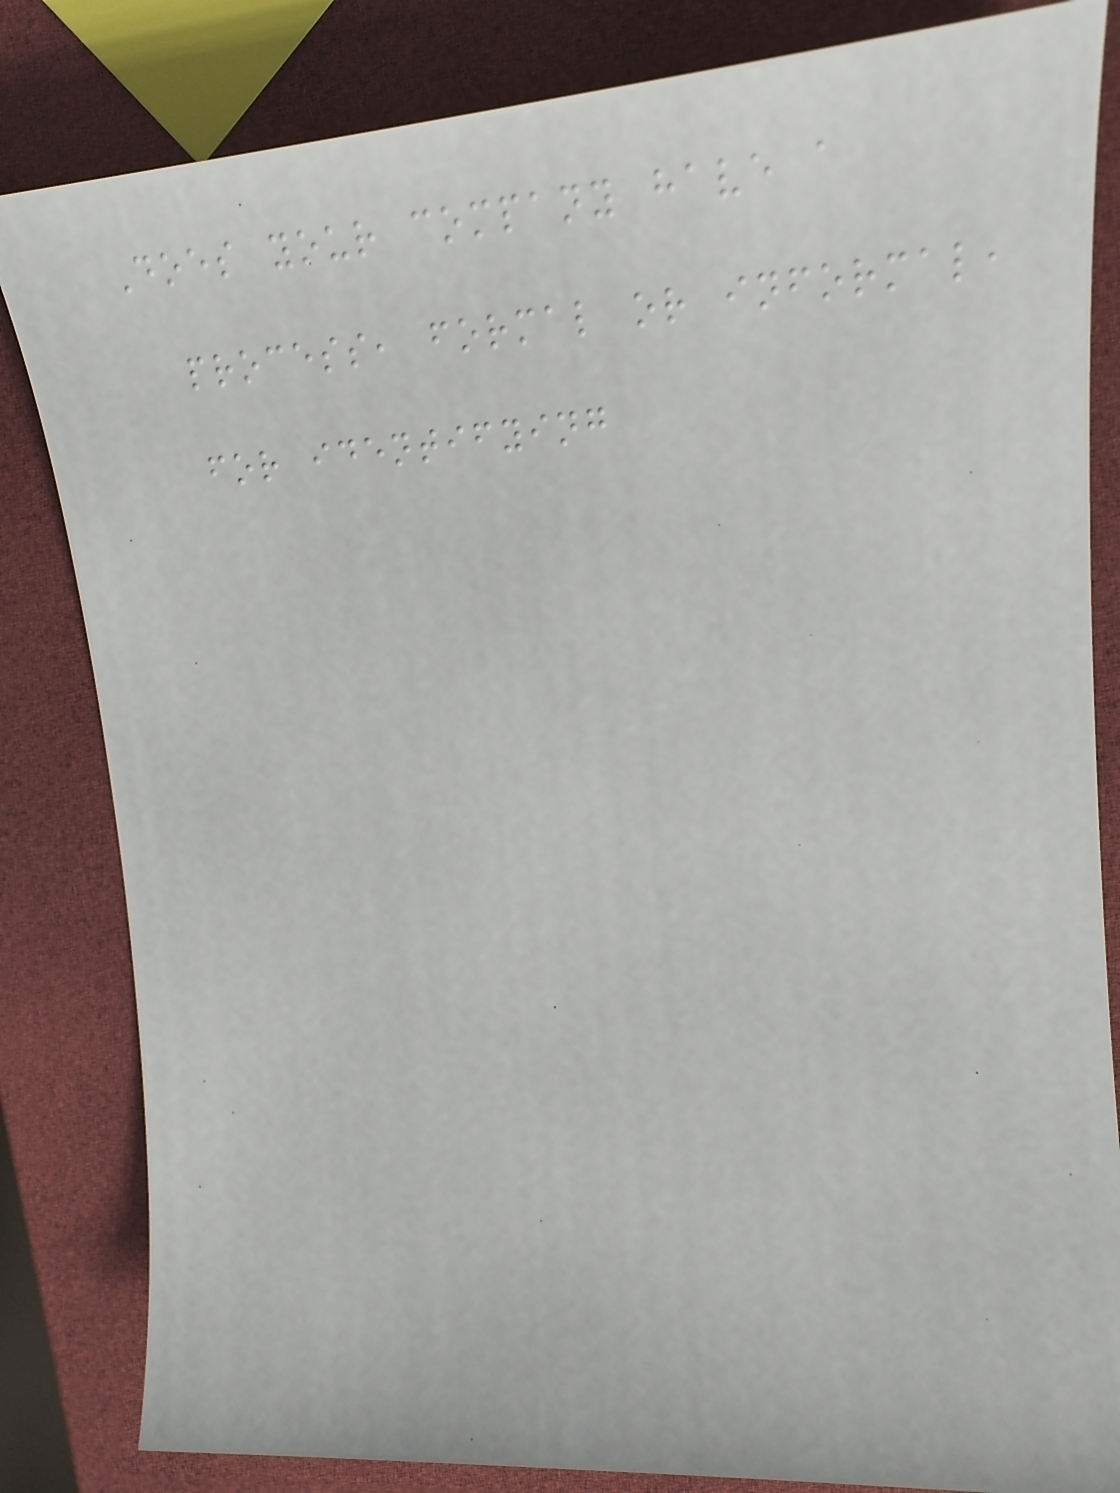Does your company have a
process, formal or informal,
for identifying
